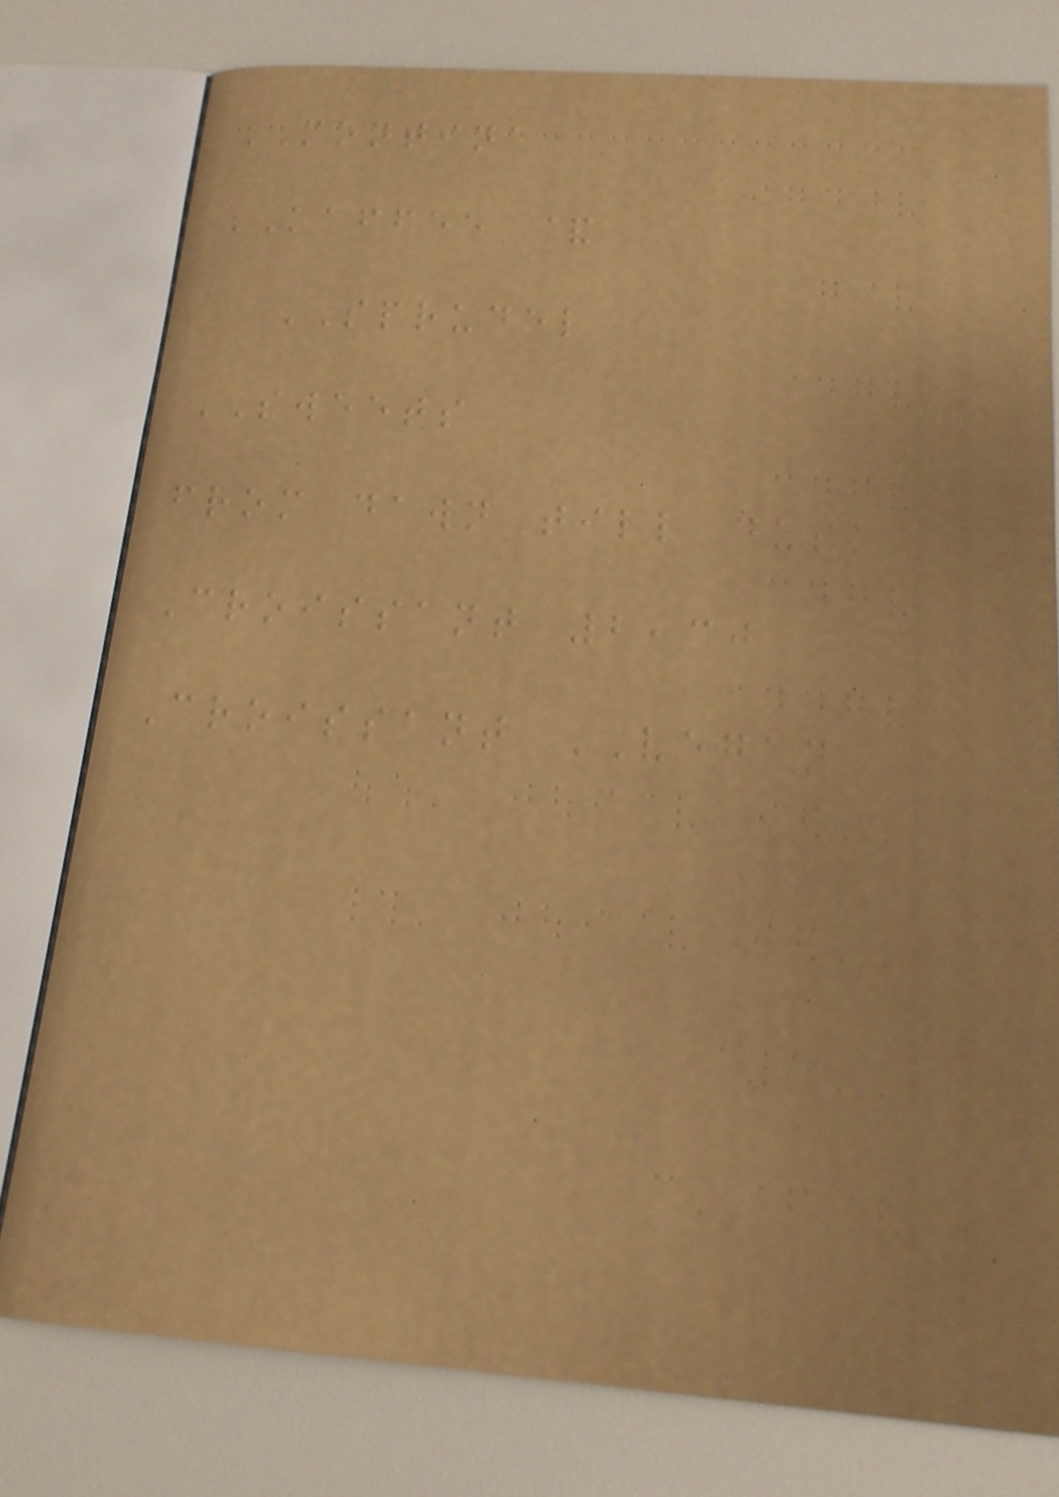MONTINA
KAFFEE &
SPRUDEL
SWEETS
from dawn till dusk
Croissant 2,30
Croissant VEGAN
